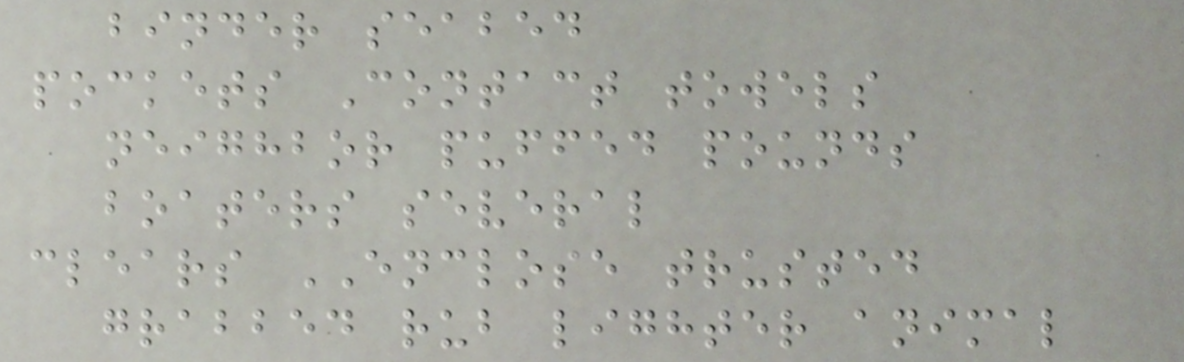binder seabed
pockets Contact towels
neighbor puffed pounds
boaters several
clears ENCLOSE trusted
grabbed rub lighter animal
